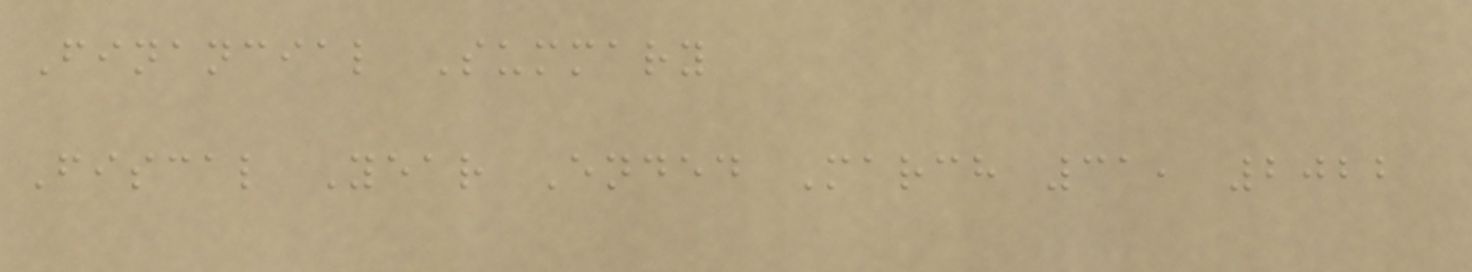Financial Summary
Fiscal Year Ended March 31, 2022
